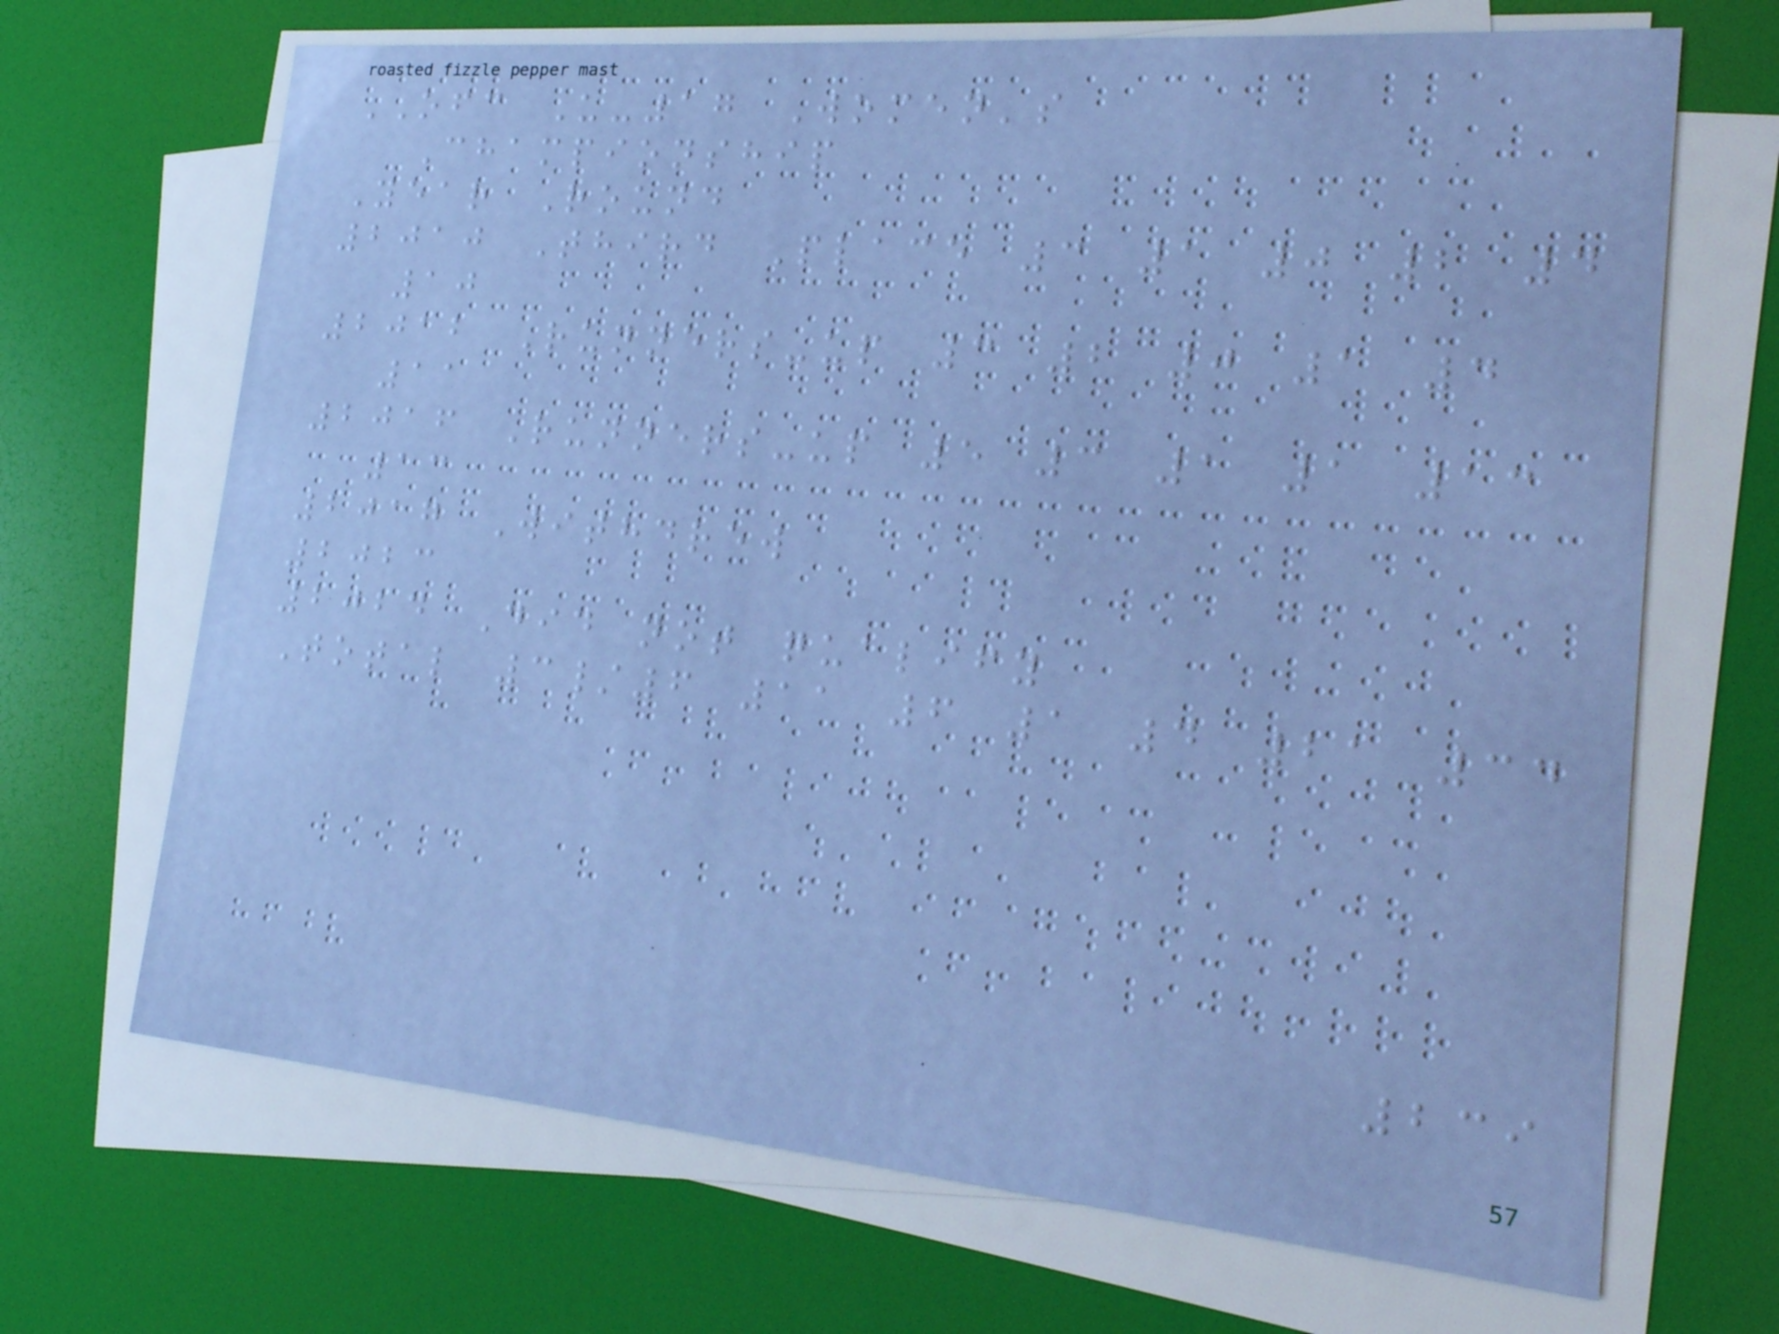OFC U-17 Women's
Championship
Year Round
2010 Third Place 3 1 0 2 4
10
2012 Runners-up 3 2 0 1 4
11
2016 Runners-up 5 3 1 1 13
13
2017 Withdrew
2023
2024 Did not qualify
Total 3/6 11 6 1 4 21 34
239
